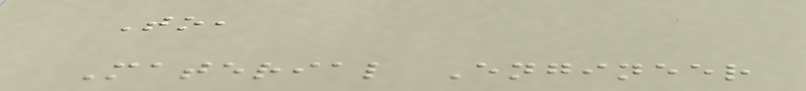To,
Material Engineer
